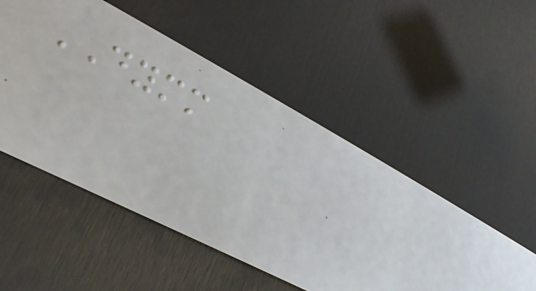DYMM
